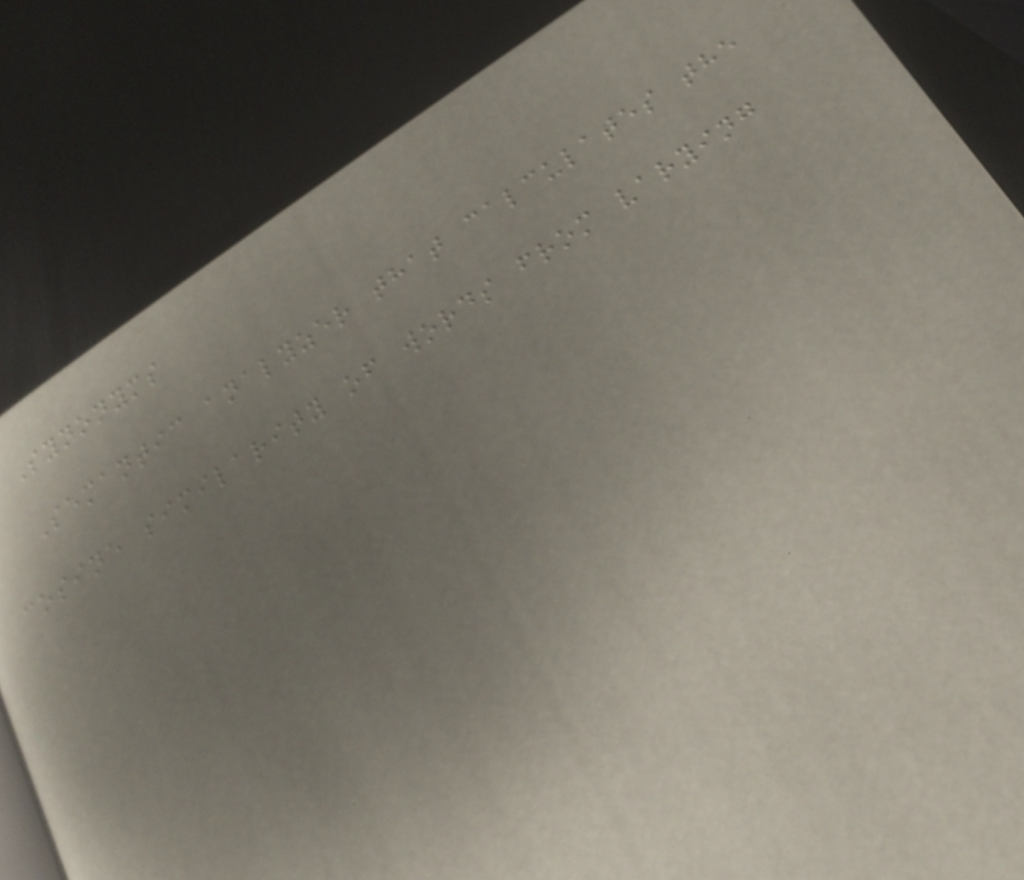Synonyms
Semantic analyzer that calculates the
cosine similarity of words from varying
